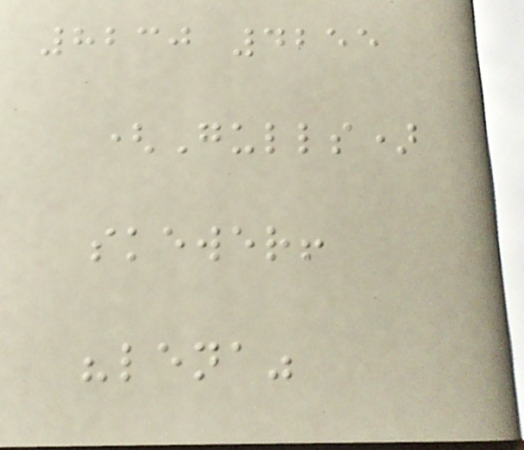8230 4255
(Gulls)
skewer!
"lena"
